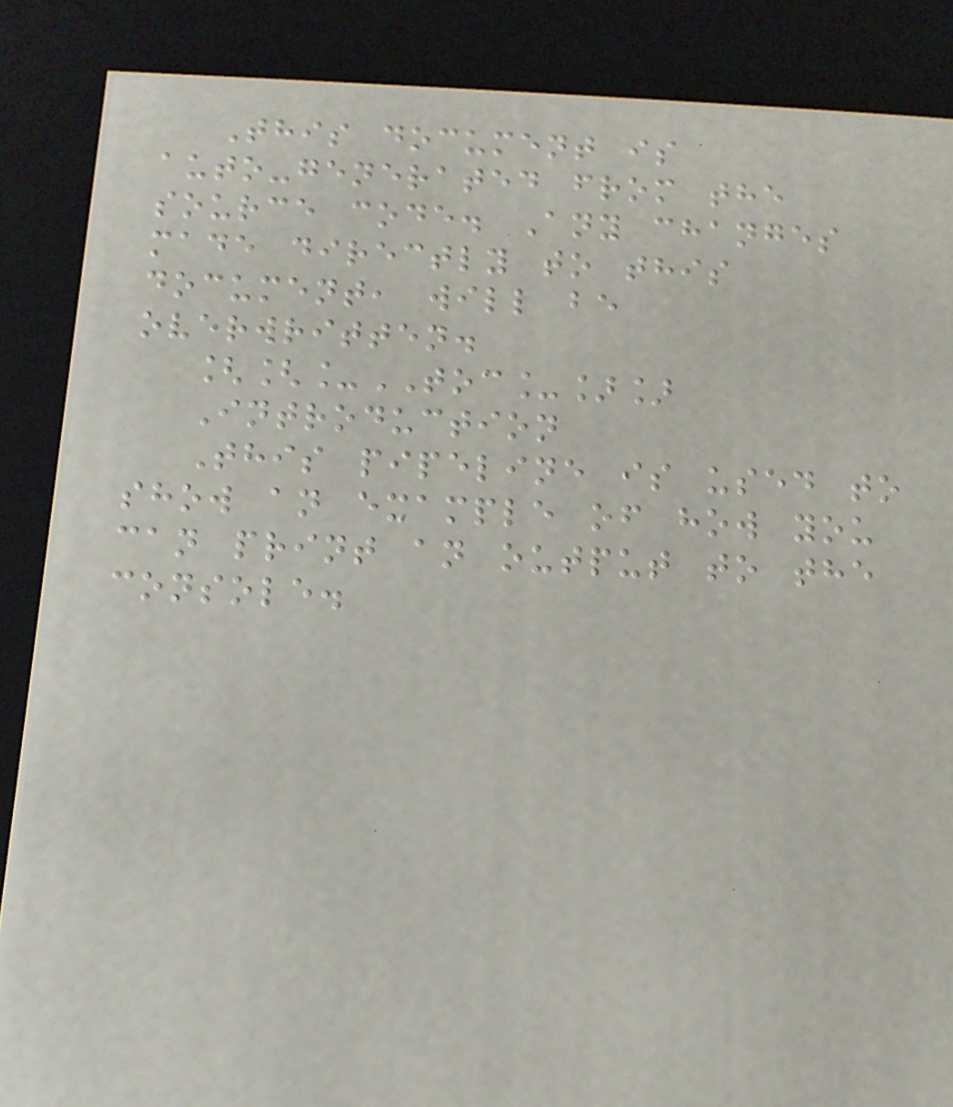This document is
auto-generated from the
source code. Any changes
made directly to this
document, will be
overwritten.
[[_TOC_]]
Introduction
This pipeline is used to
show an example of how you
can print an output to the
console.
